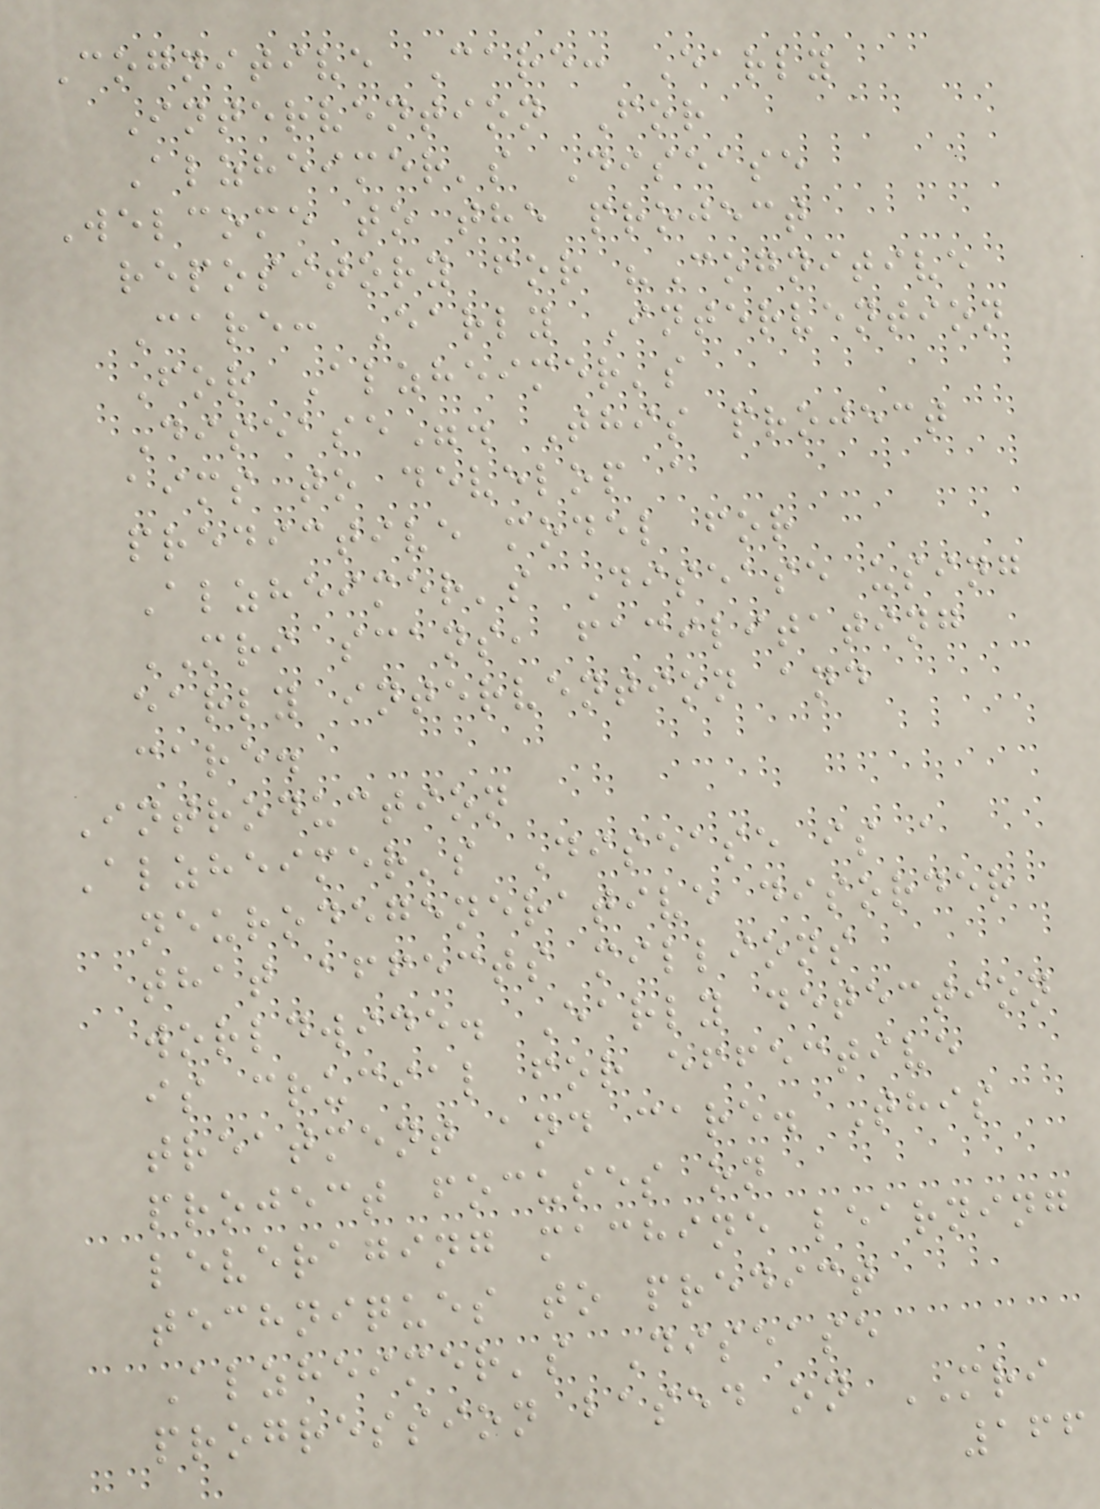Cognitive Care: Early
Intervention For
Alzheimer's Disease
Welcome to the project
repository for "Cognitive
Care: Early Intervention
For Alzheimer's
Disease". This project
aims to develop a
predictive model for
Alzheimer's Disease using
MRI scans, facilitating
early intervention and
care.
Introduction
Alzheimer's Disease is a
neurodegenerative disorder
that affects millions
worldwide. Early detection
is crucial for effective
treatment and care. This
project focuses on
leveraging machine learning
techniques to predict
Alzheimer's Disease
progression based on MRI
166
